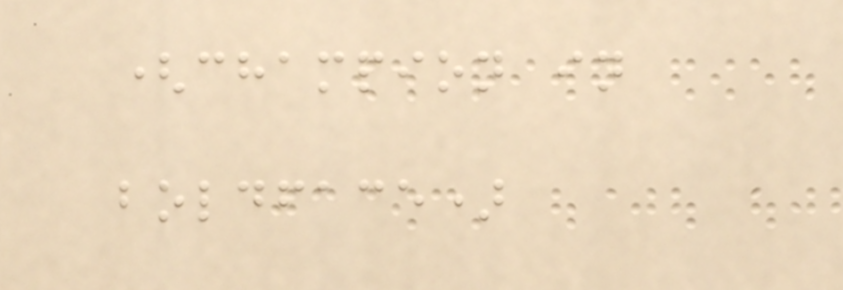(champion in
boldface)
